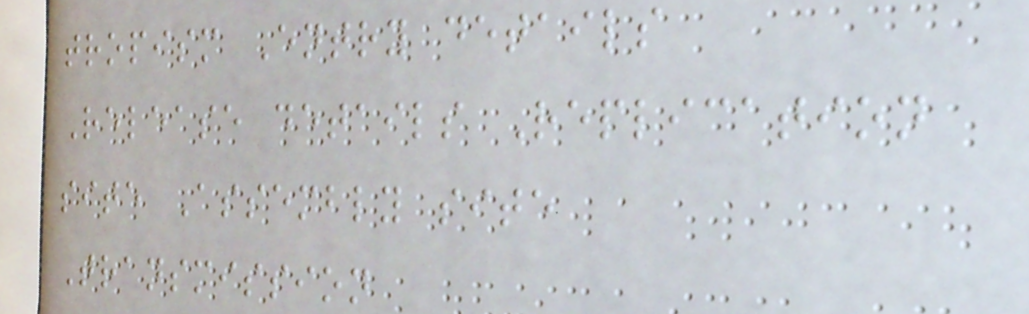tropism Entry details
Release details Replication
site Assembly site
Transmission
